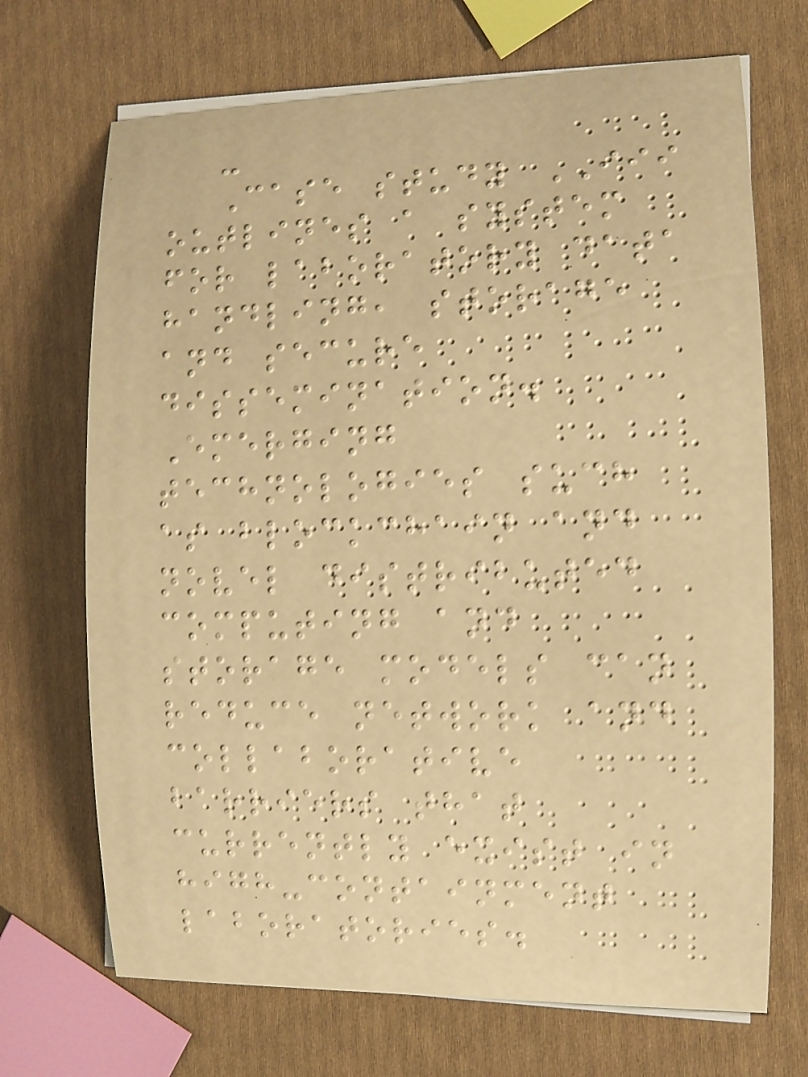-
Case study III
outlines a system
for laboratory data
handling, storage
and secure
dissemination.
Emerging
technologies such
as blockchain and
novel distributed
computing and
storage models can
reduce network and
collaborative
barriers that
currently exist in
high-containment
laboratories.
